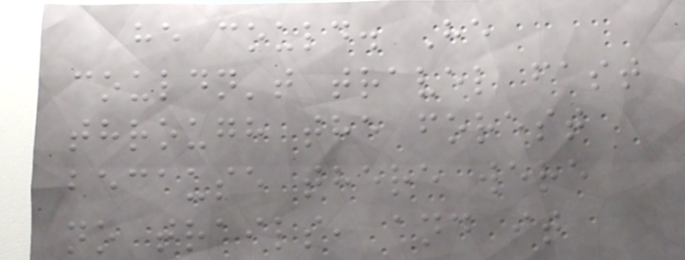he could. He
couldn't travel fast
through the forest
because there were
no trails, and it
